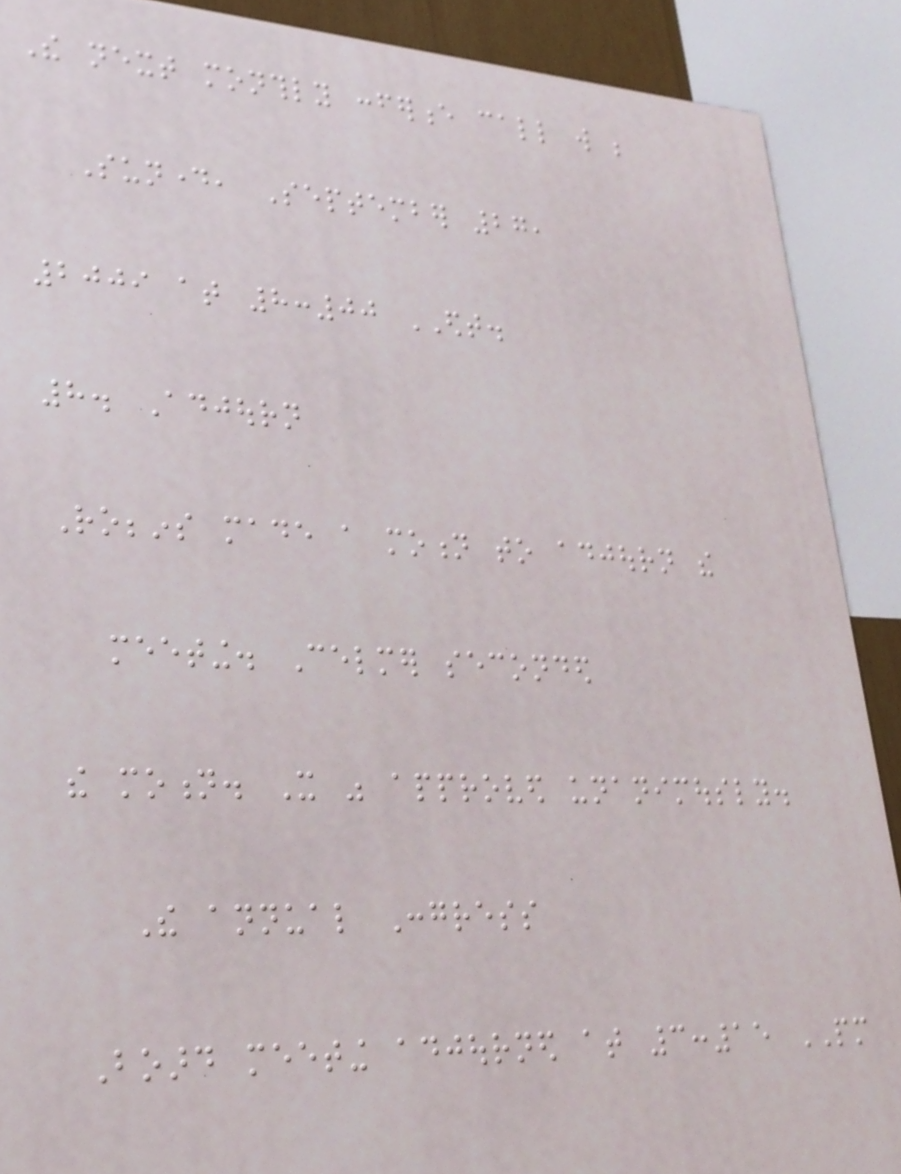The next monthly conference call will be
Sunday, September 27,
2009 at 8:00 EDT.
8. Adjourn
Robbins made a motion to adjourn the
meeting. Celmer seconded
the motion. It was approved unanimously.
The annual Congress
Board meeting adjourned at 3:15 PM
